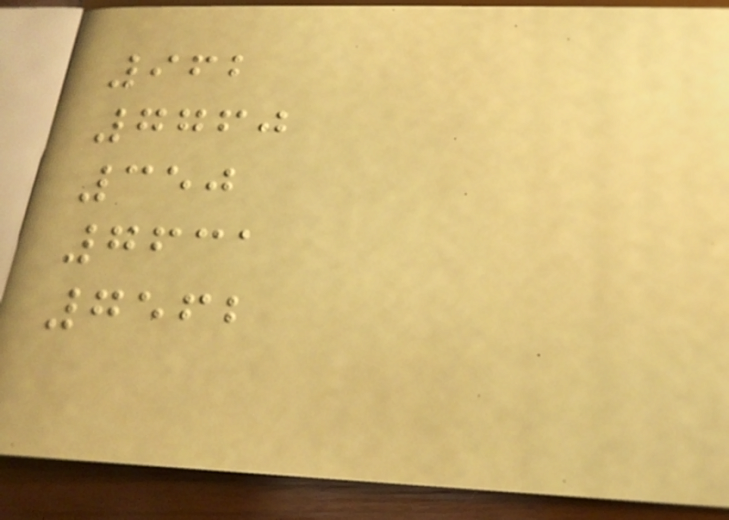962
7760
350
7631
7562
